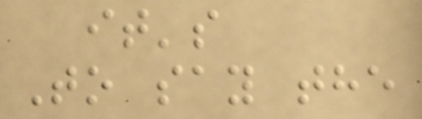it's
To say the
